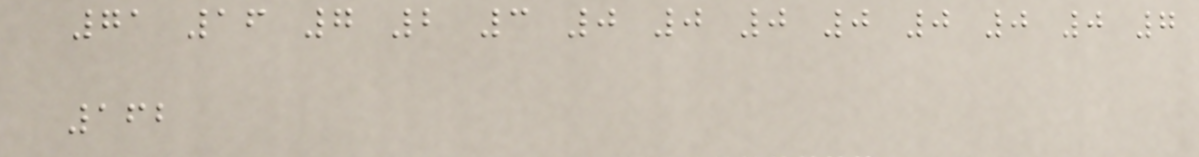71 16 7 2 3 0 0 0 0 0 0 0 7
162
